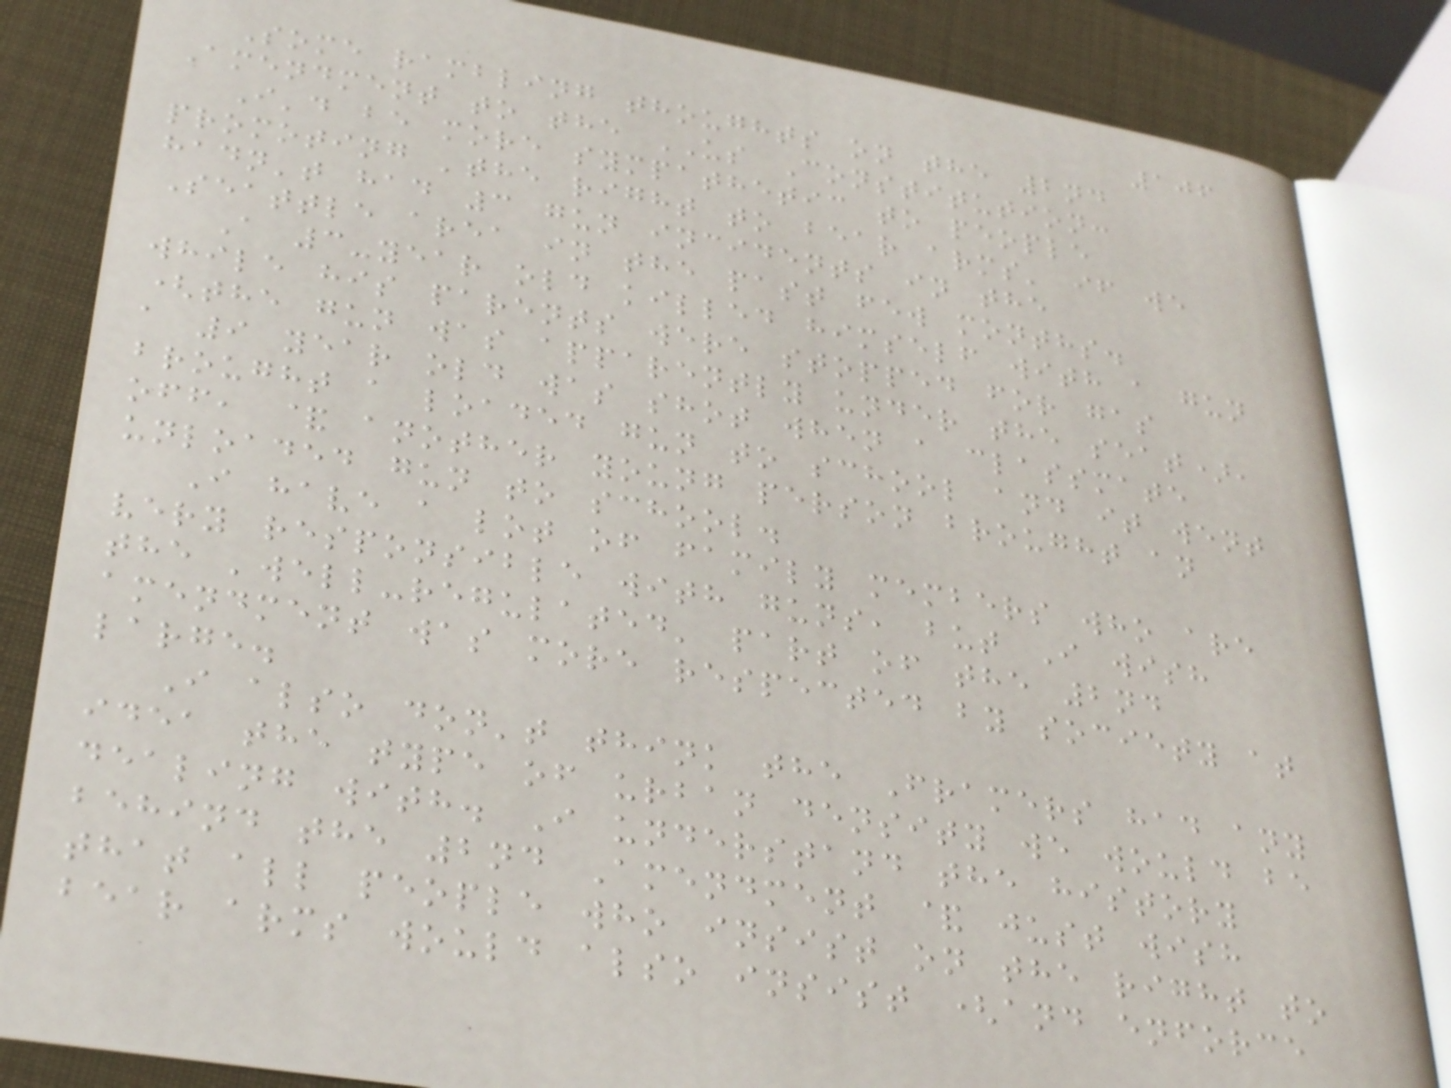106
Some rambling thoughts on the 2nd
Amendment to the US Constitution:
I'd be more sympathetic to people
promoting 'the right to bear arms' if we
hadn't had 3 gun incidents in the
Seattle area in the past few months.
A 3-year old killed himself with a gun
while his parents were stopped for gas
(the gun was apparently under the seat),
a 9 year old was shot when a classmate
brought a loaded gun to school and it went
off, & another young person brought an
unloaded gun to school.
I have a lot of family members who are
very responsible with guns, but I wish
the 'well-regulated' part of the 2nd
amendment was more respected by society at
large.
I also don't think the Framers had any
idea the type of urban density we would be
dealing with. I understand the history
behind the 2nd Amendment & just wish
that all people who insist on the right to
bear arms would also insist (and enforce
